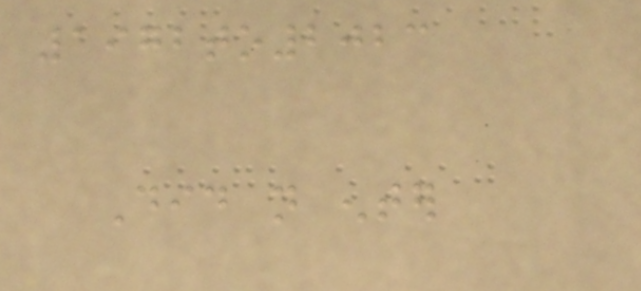1972to2023
Did not enter
